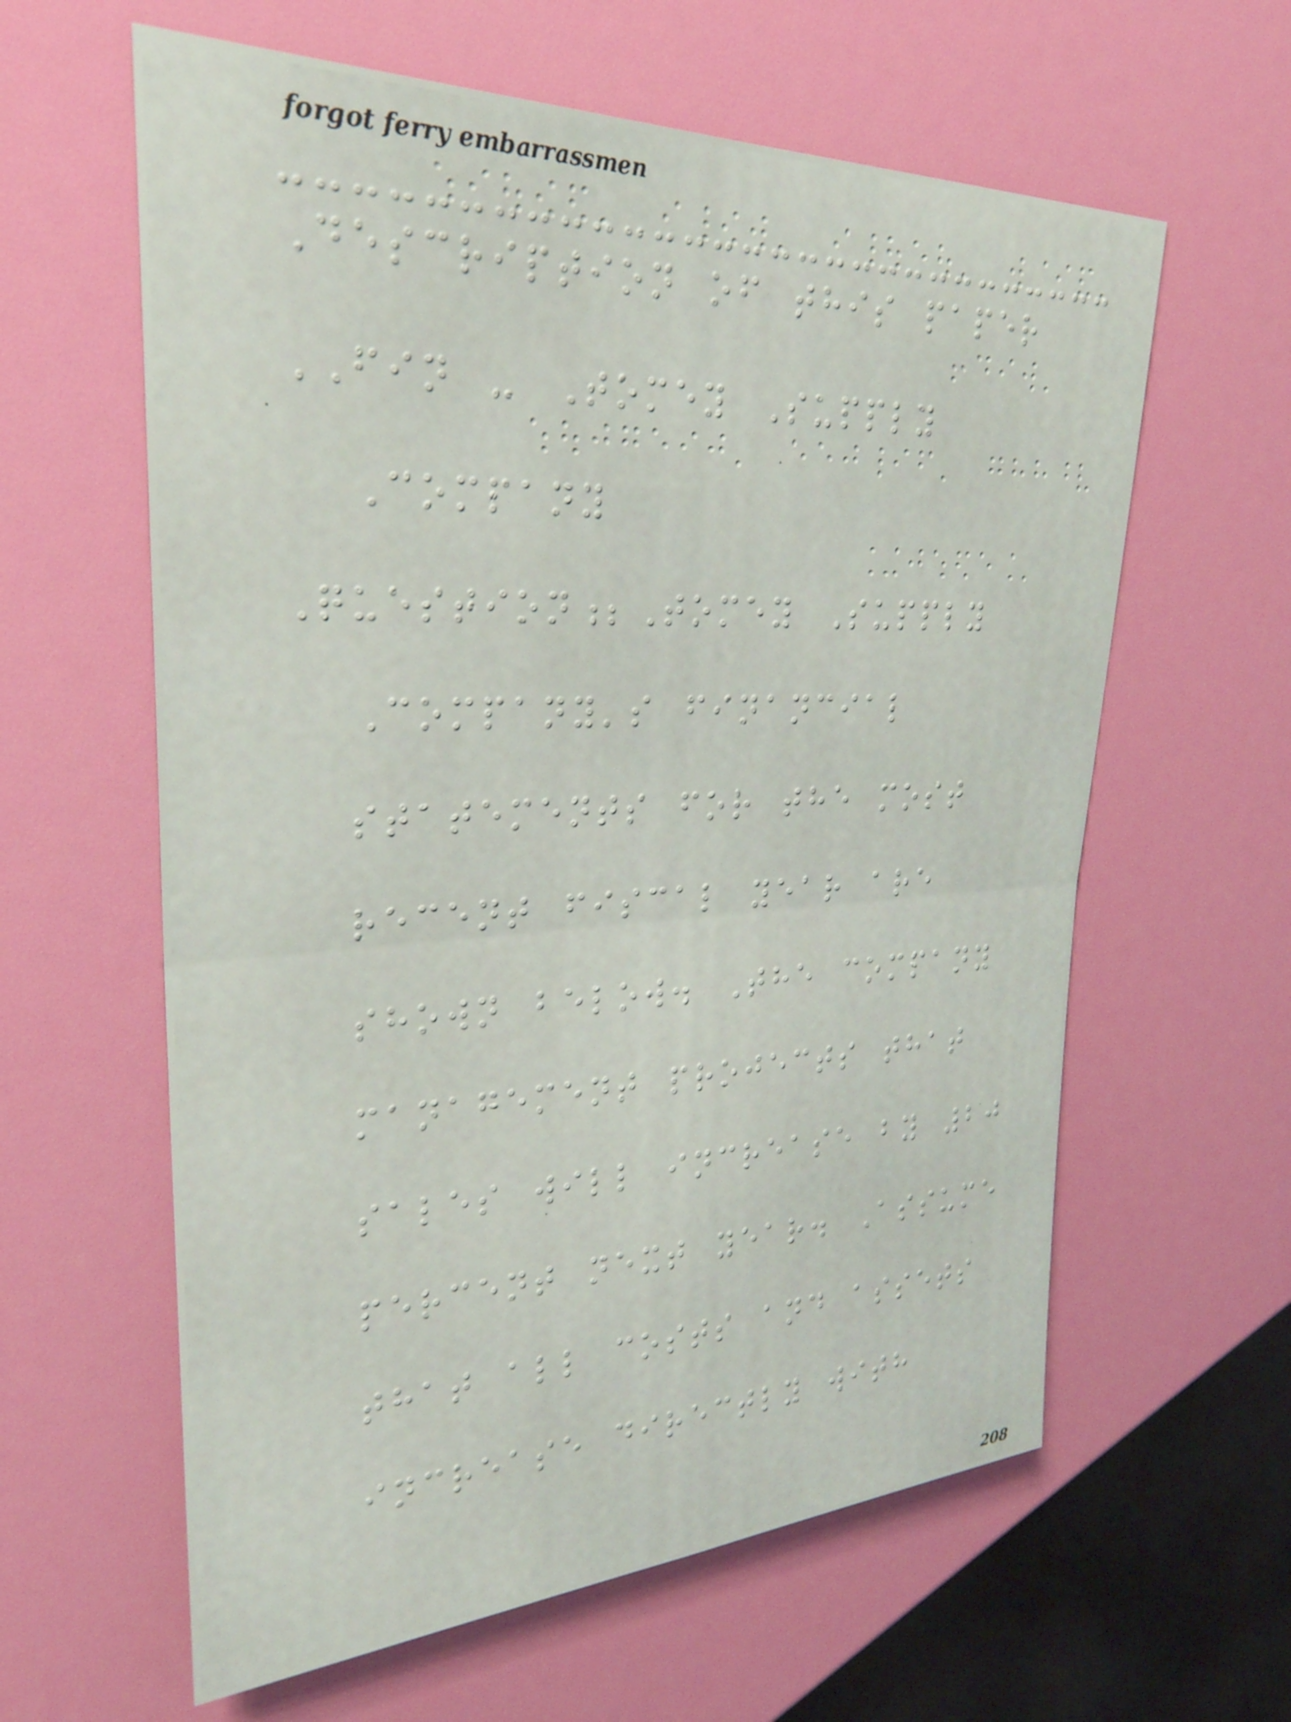Description of this paper
FIN - Tomey Supply
Company
Question;Tomey Supply
Company's financial
statements for the most
recent fiscal year are
shown below. The company
management projects that
sales will increase by 20
percent next year. Assume
that all costs and assets
increase directly with
